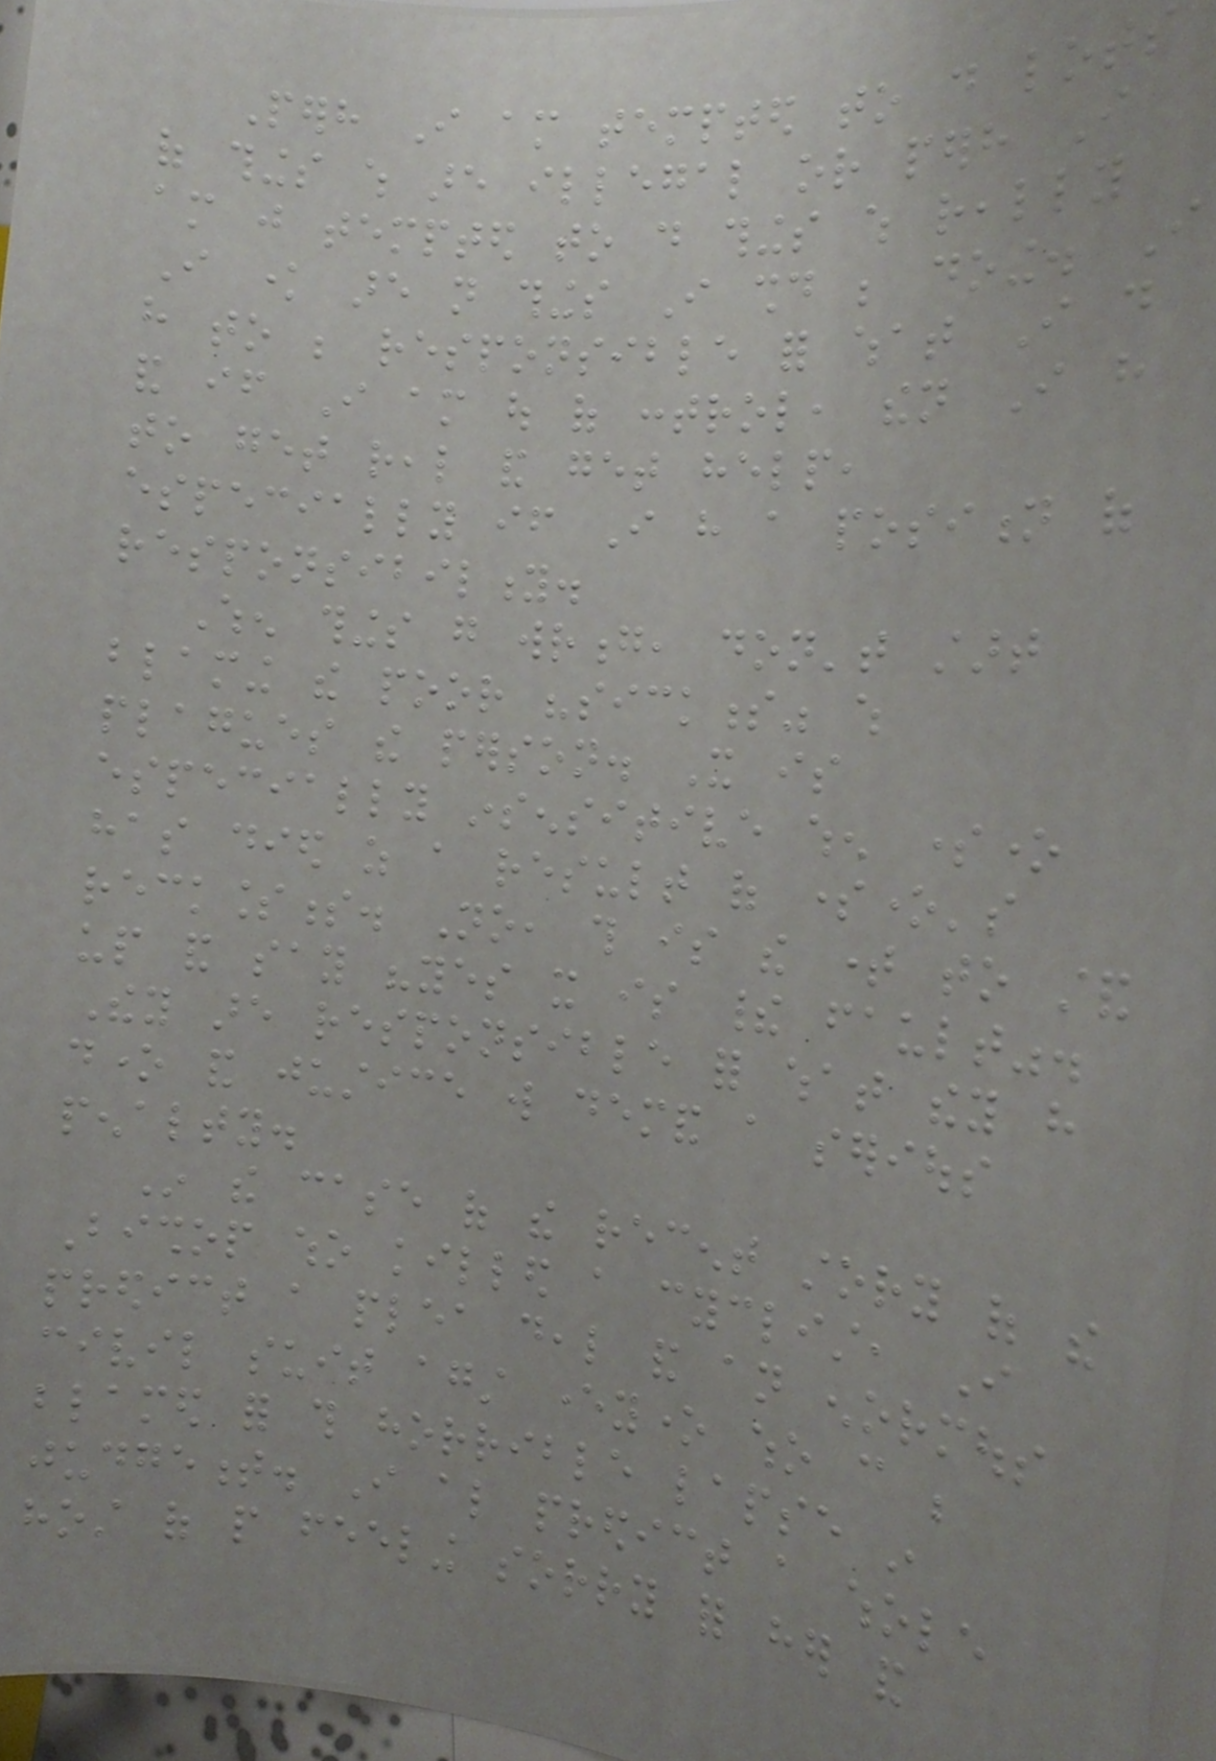Perhaps I am tempted to do lots
of things which are illegal or perhaps I
am just tempted to do things which really
I know are not things I should be doing. I
have to be responsible for what I do
and if I am out of control, then I have
to get real and get help,
especially if I have a position of
responsibility.
When things go wrong, don't start
blaming the poor "sickness" which
plagues the person. It is
especially insensitive when someone
has died as a result of someone's
recklessness. No, this is the time to stand
up and say "yes it is their fault".
They are responsible for what they have
done and justice will demand a serious
penalty.
In the case of the recent story of the
Bishop who killed a cyclist, I
predict a plea deal and an enormous
civil suit against everyone who can be
blamed for this horrible lapse in
judgement. I also predict a whole
host of people feeling sorry for her and
